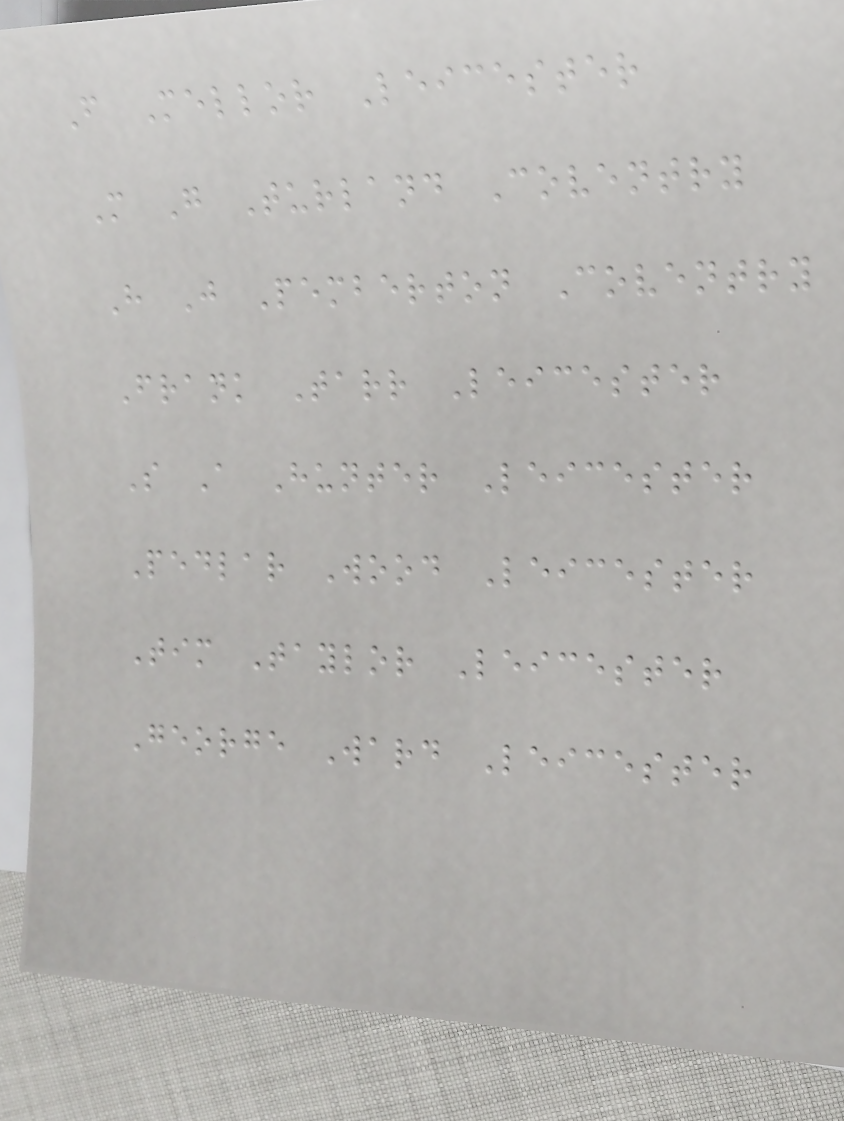F Mellor Leicester
M G Turland Coventry
H J Pemberton Coventry
Frank Tarr Leicester
S A Hunter Leicester
Pedlar Wood Leicester
Tim Taylor Leicester
George Ward Leicester
